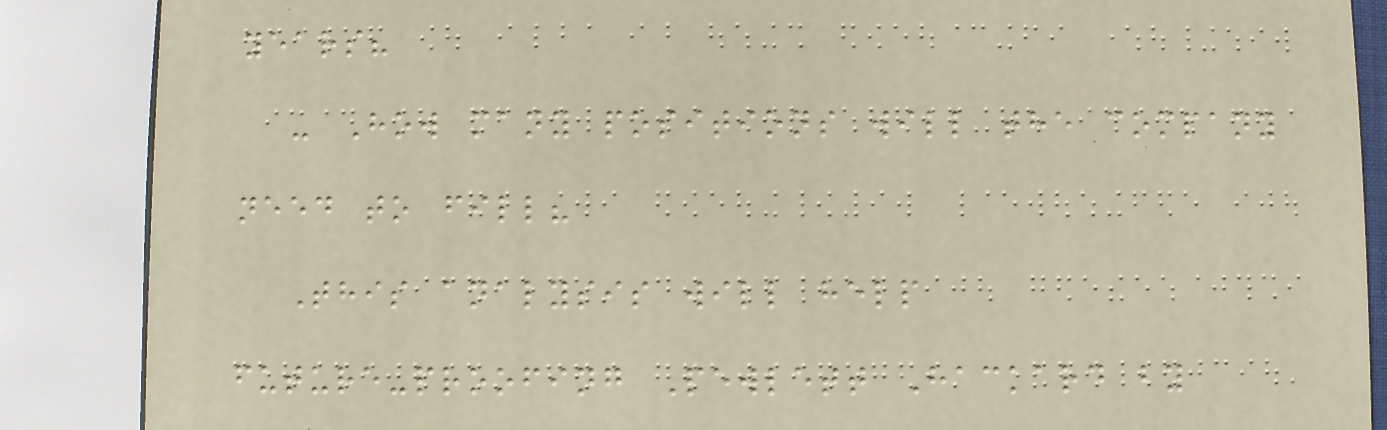years?
- How many positions will the company
need to fill?
This analysis will help
future-proofing Pewlett Hackard by
